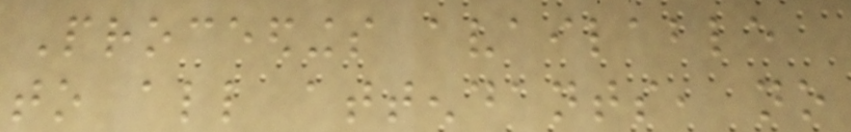Proceedings available
to all attendants, no
